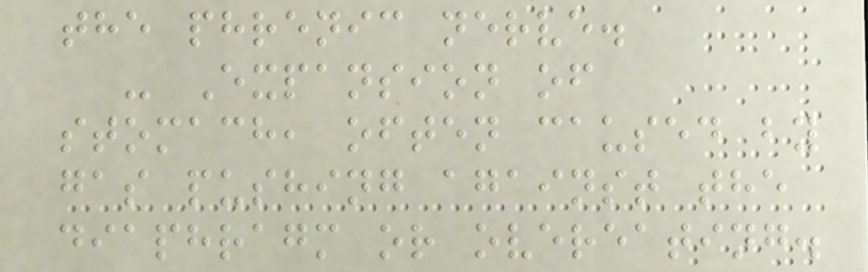the phrenic nerve.
- Expansion of
stomach, often caused by
gas pushing against the
diaphragm or overeating.
